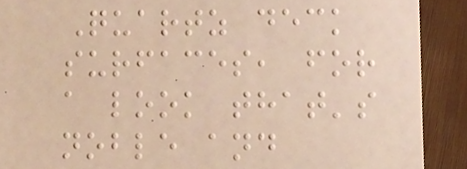Quartz deck
surfaces, for
a look that's
noble and
